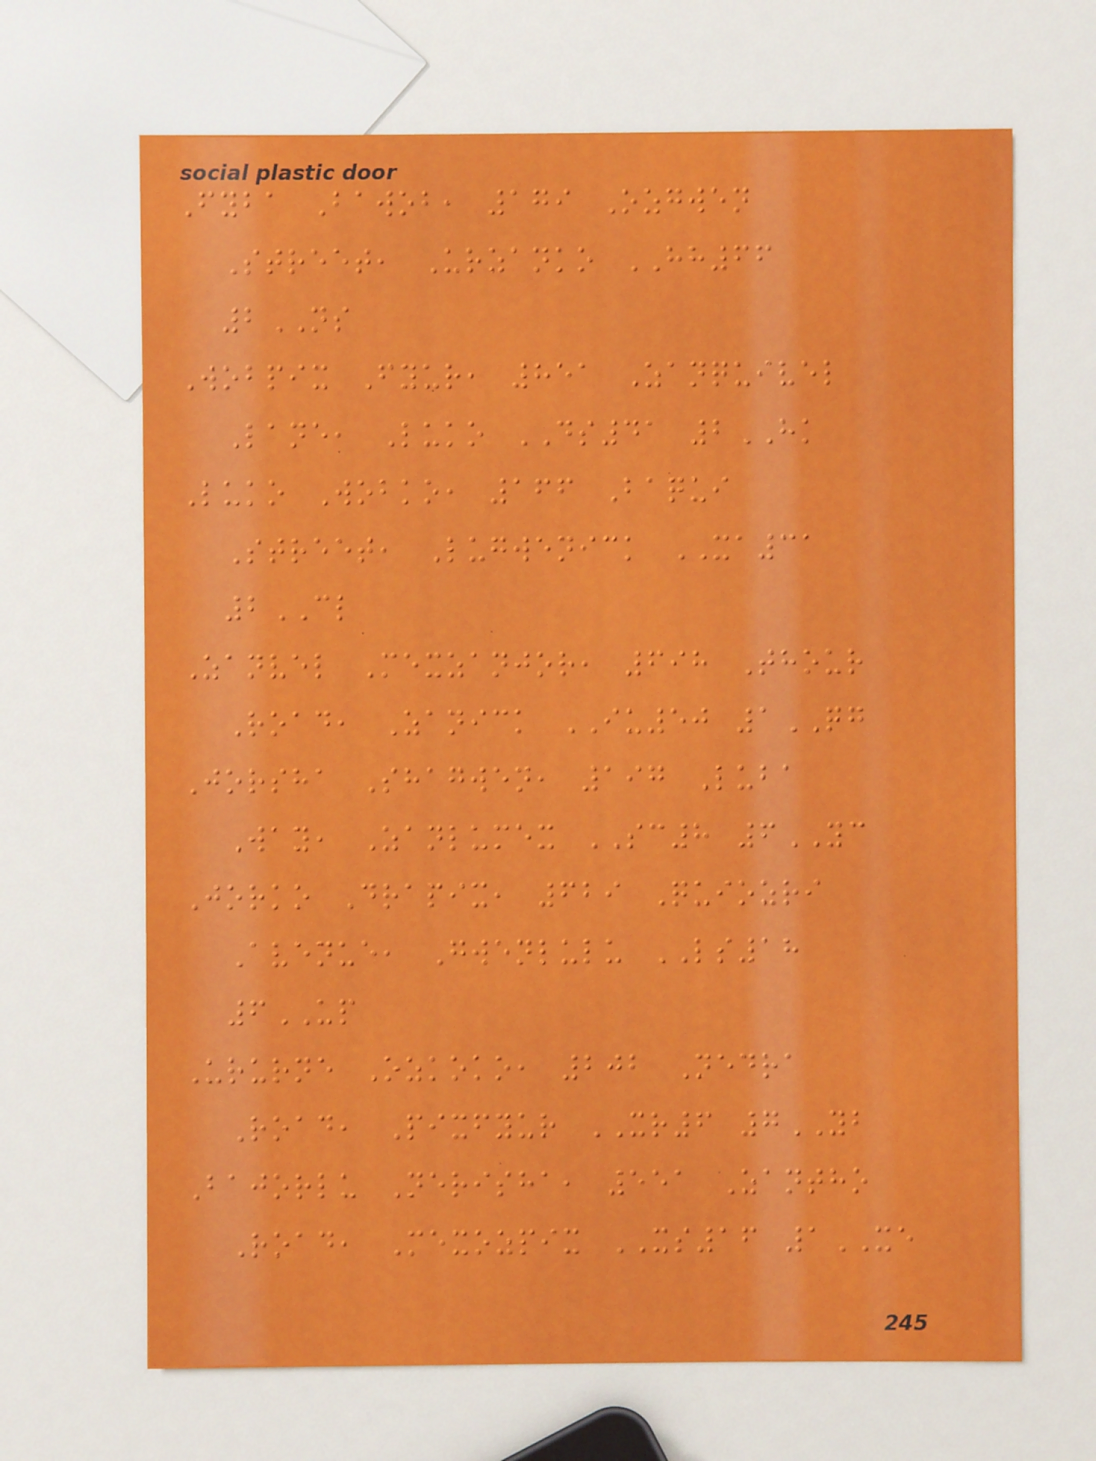Fyba Bawob, 179 Ozgwen
Street, Urzanko HH66
2NS
Wobpix Fyur, 851 Zanquivel
Lane, Luko DS41 2HK
Luko Wobko, 166 Baqui
Street, Lugwenick XA31
2CL
Zanvel Mexzanjor, 698 Thour
Road, Zanick IU50 1QG
Jorsha Shagwen, 197 Luba
Way, Zanlumex SC8 6YC
Jorko Drapix, 629 Quiozri
Avenue, Gwenlulu LS18
6UP
Ururne Ozkoko, 202 Nedra
Road, Pixfyur XR6 7YB
Bajorlu Nerisha, 551 Zantho
Road, Mexozpix XS16 1XE
